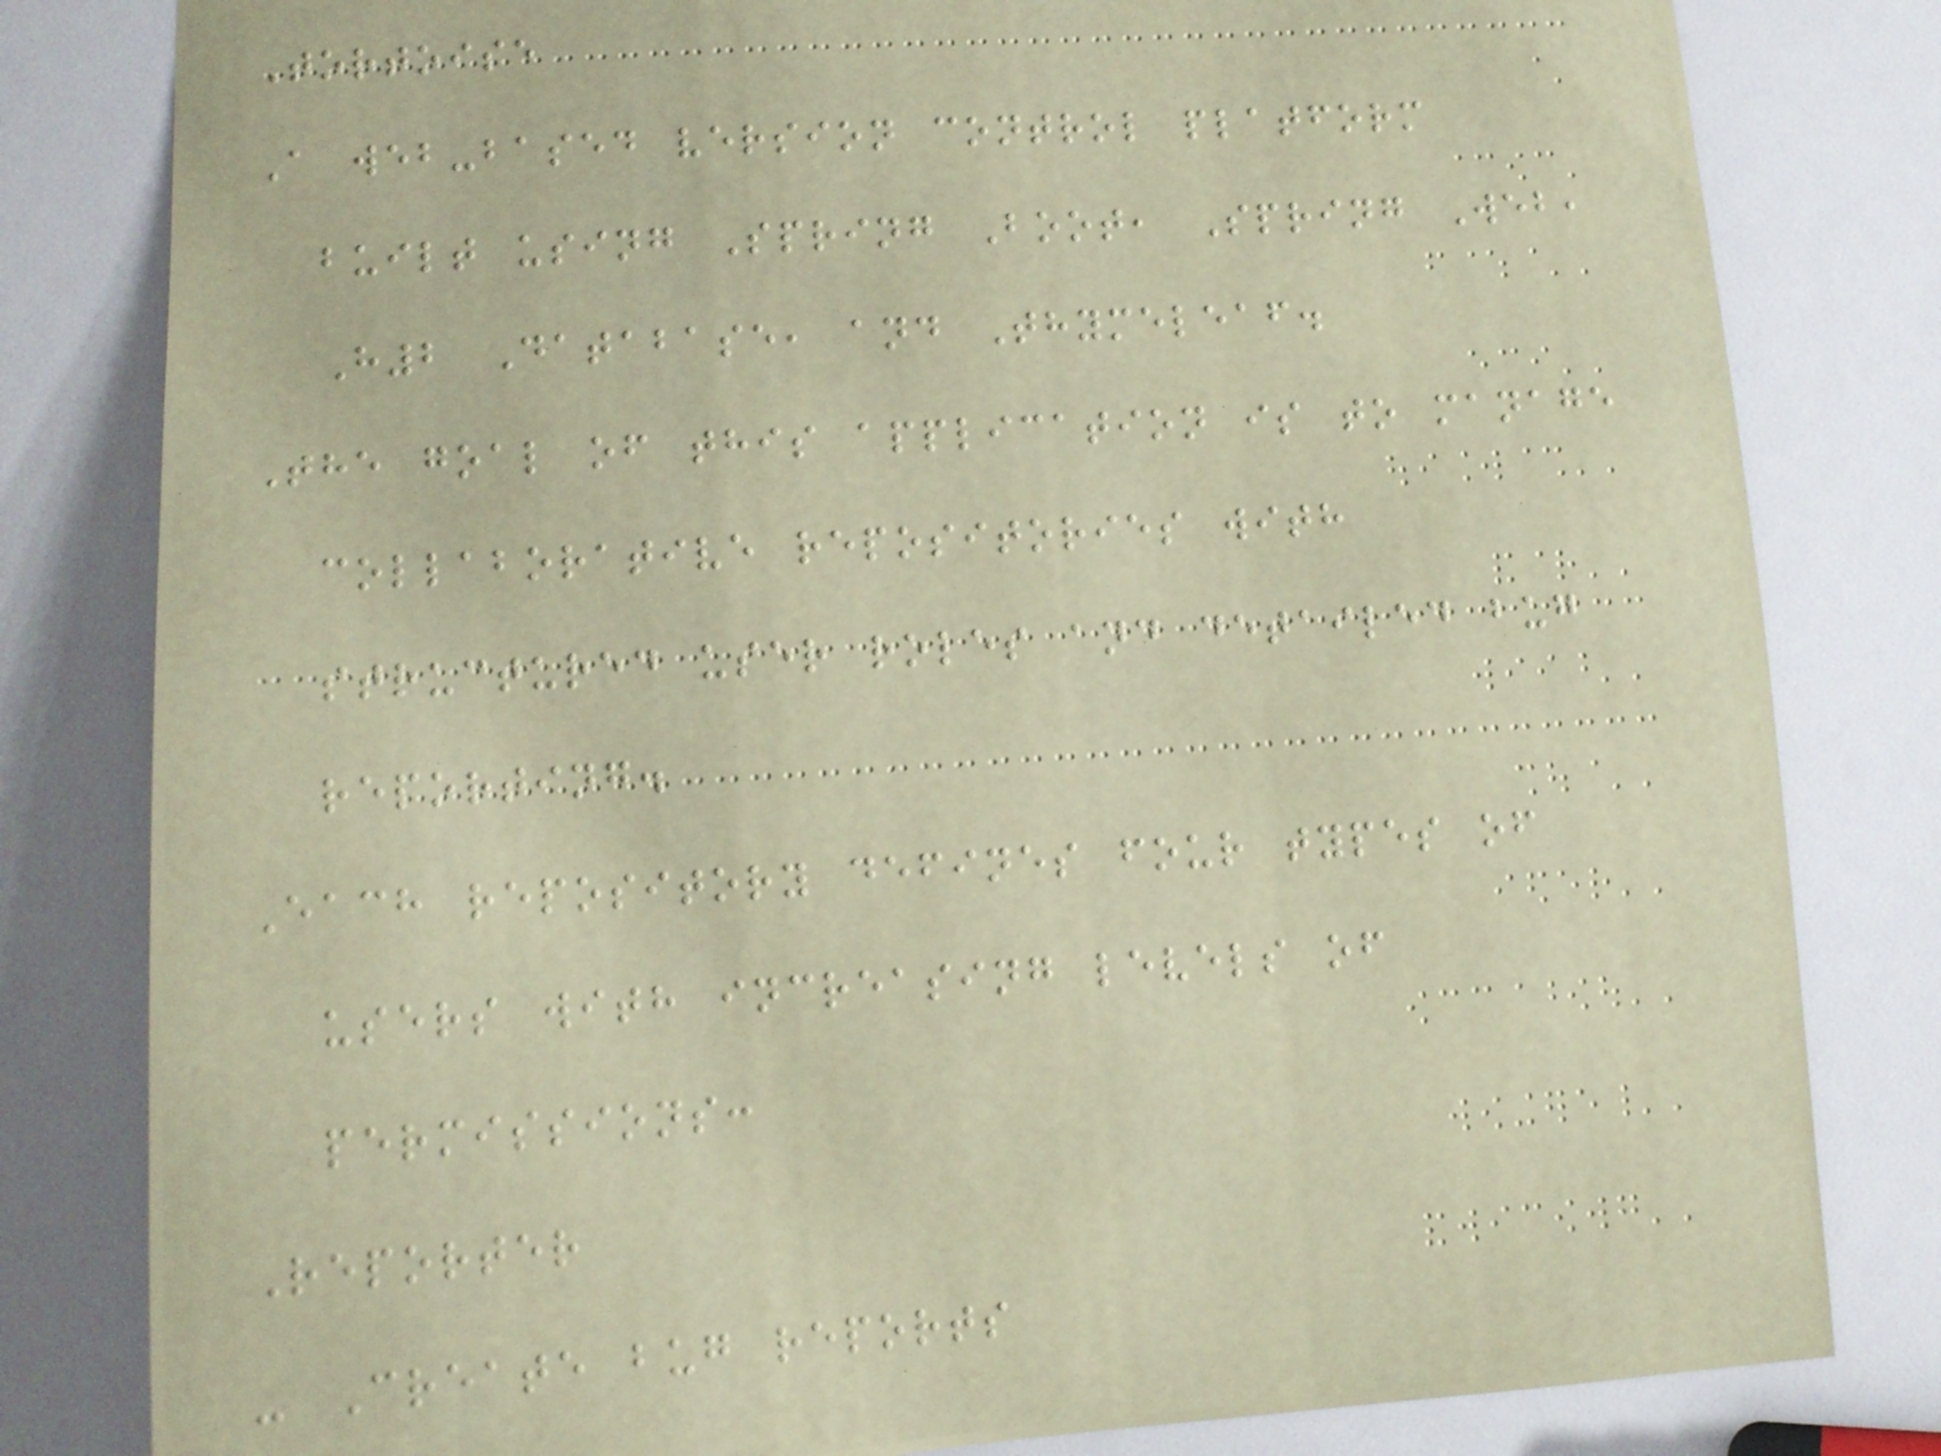Tortoise
A web-based version control platform
built using Spring Boot, Spring Web,
H2 Database, and Thymeleaf.
The goal of this application is to manage
collaborative repositories with
structured user roles and detailed bug
reporting.
Each repository defines four types of
users with increasing levels of
permissions:
Reporter
- Create bug reports
